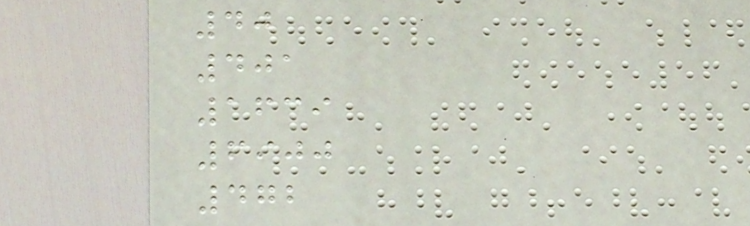40
401
1639
6900
472
